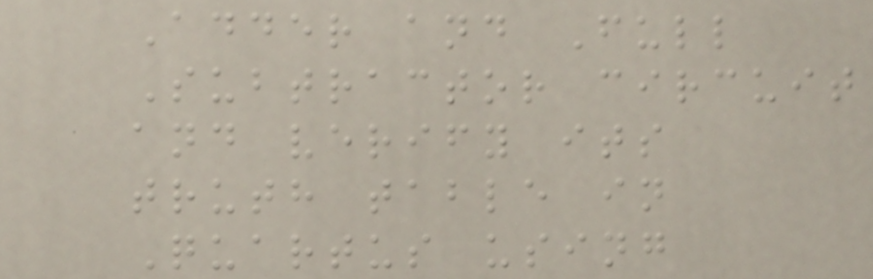Adder and Full
Subtractor circuit
and verify its
truth table in
Quartus using
